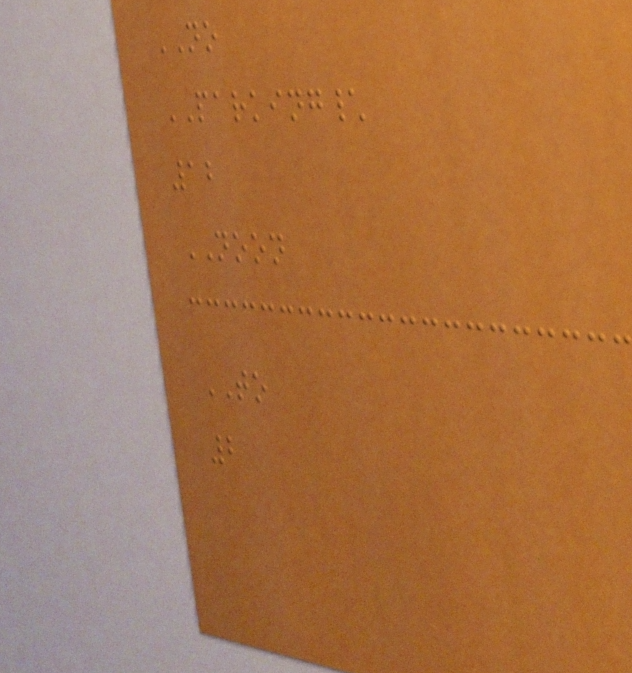NO
PARKING\
12
NOON
TO
2
